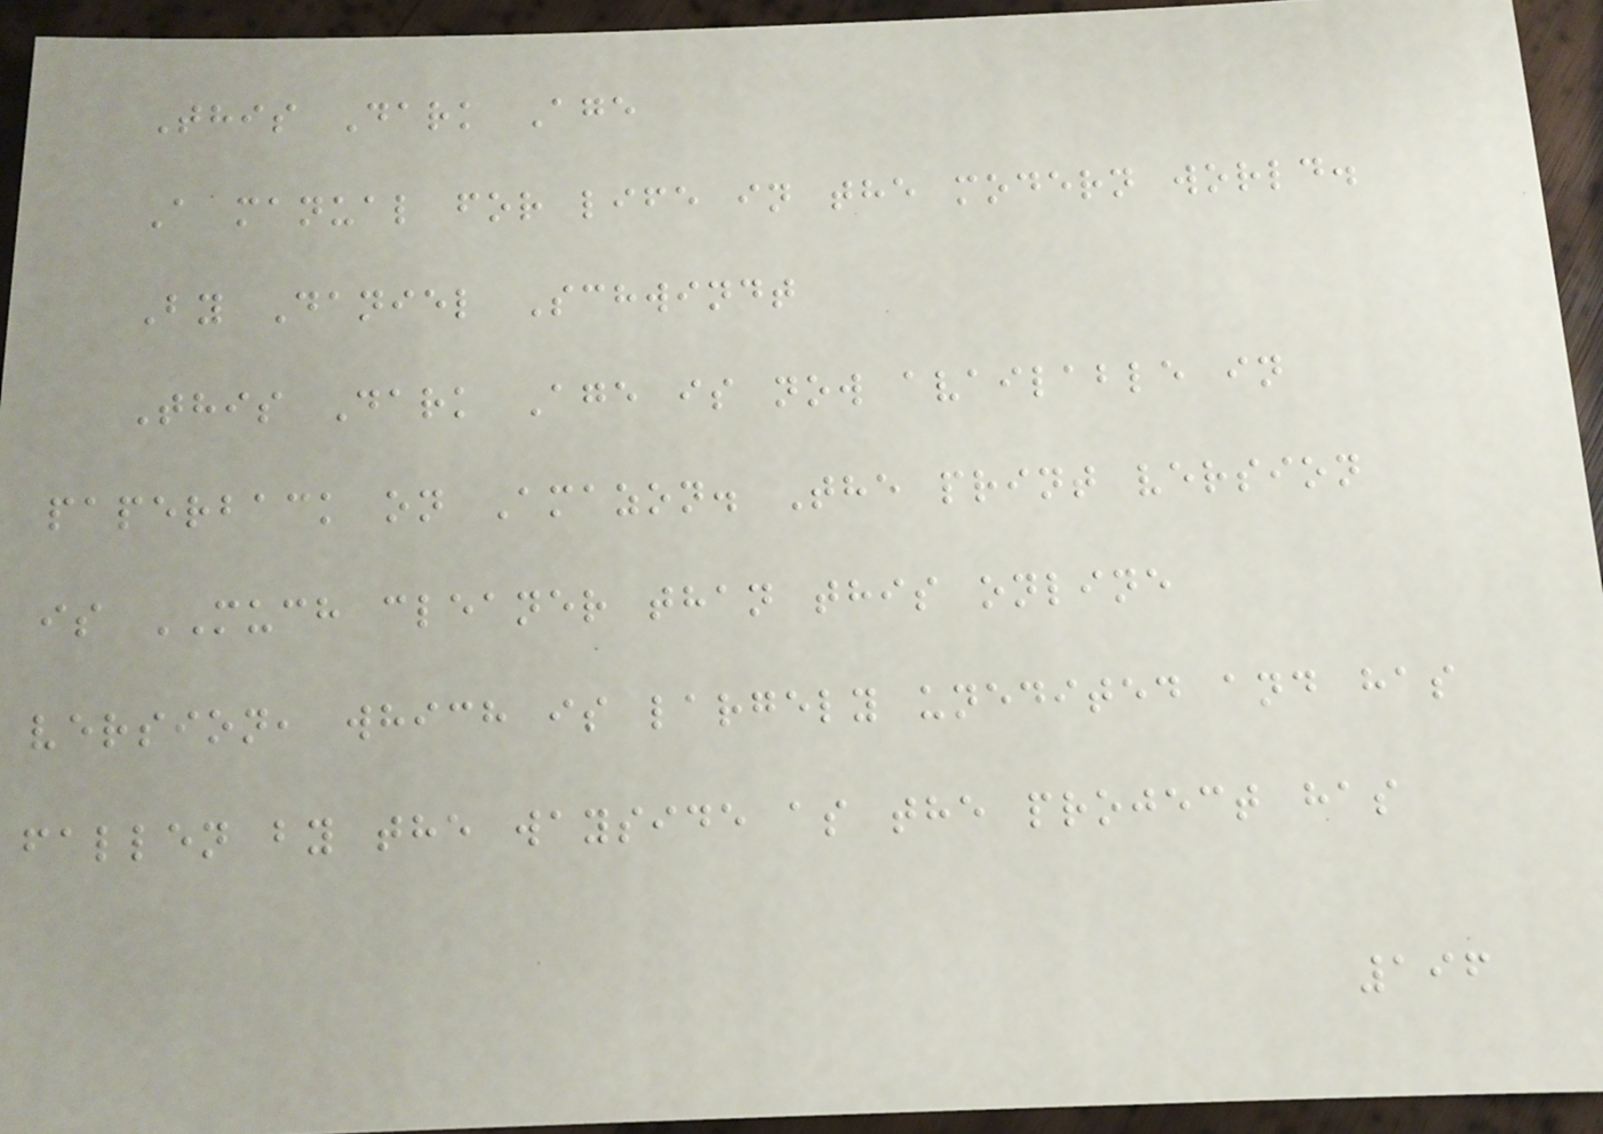This Dark Age
A manual for life in the modern world.
By Daniel Schwindt
This Dark Age is now available in
paperback on Amazon. The print version
is MUCH cleaner than this online
version, which is largely unedited and has
fallen by the wayside as the project has
196
